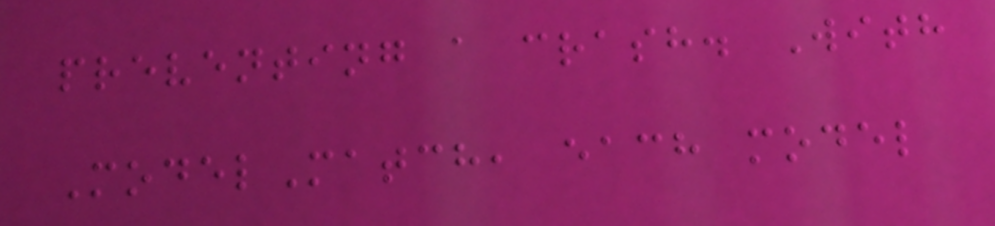preventing a crash. With
ModelMatch, each model
